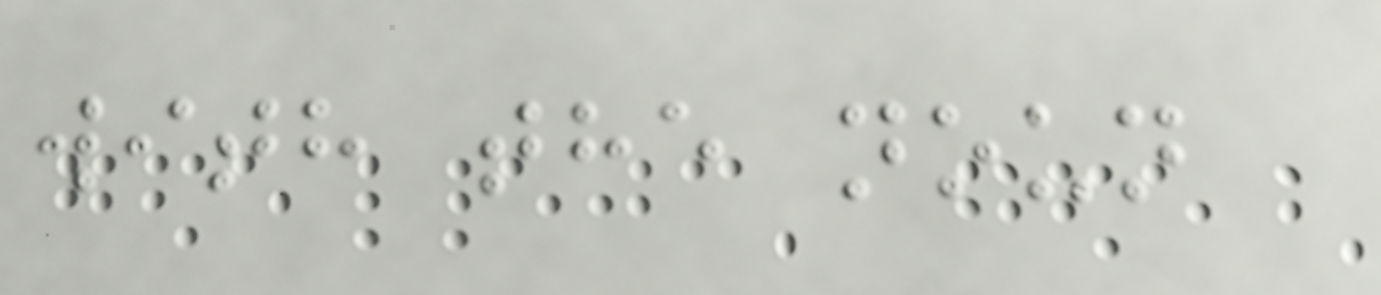with the noun
